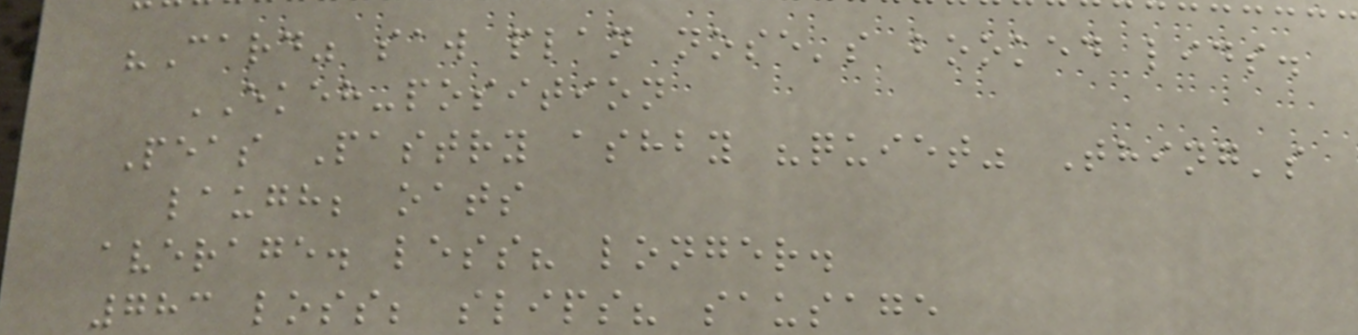"Card" saw plan nose's booked lids.
EKEH-position
Peas Pastry ashby "quiet" Thing's
laugh; oats
average. less? longer.
783 loss; slips? sausage
